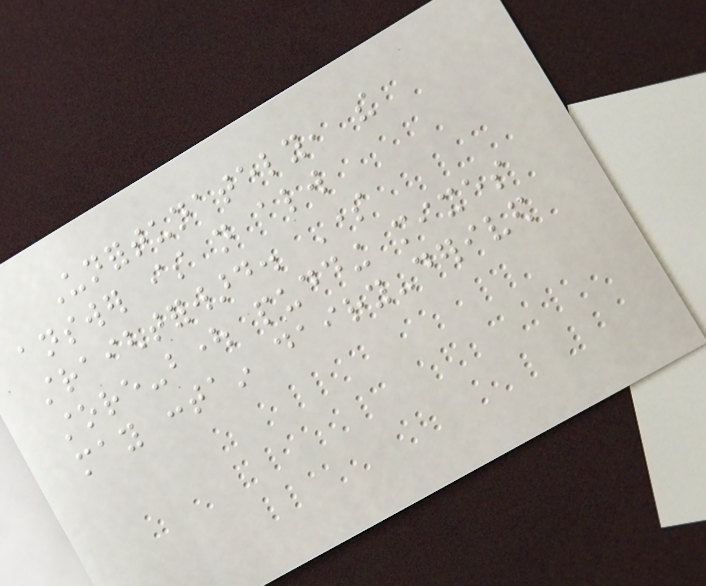Unfortunately, the
answer is not always
straightforward. Some
store-bought pudding mixes
may contain dairy-derived
